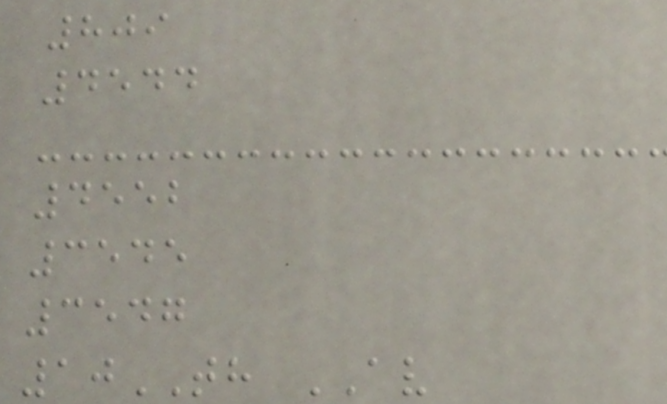809
4544
4552
3545
3547
10TH AV
